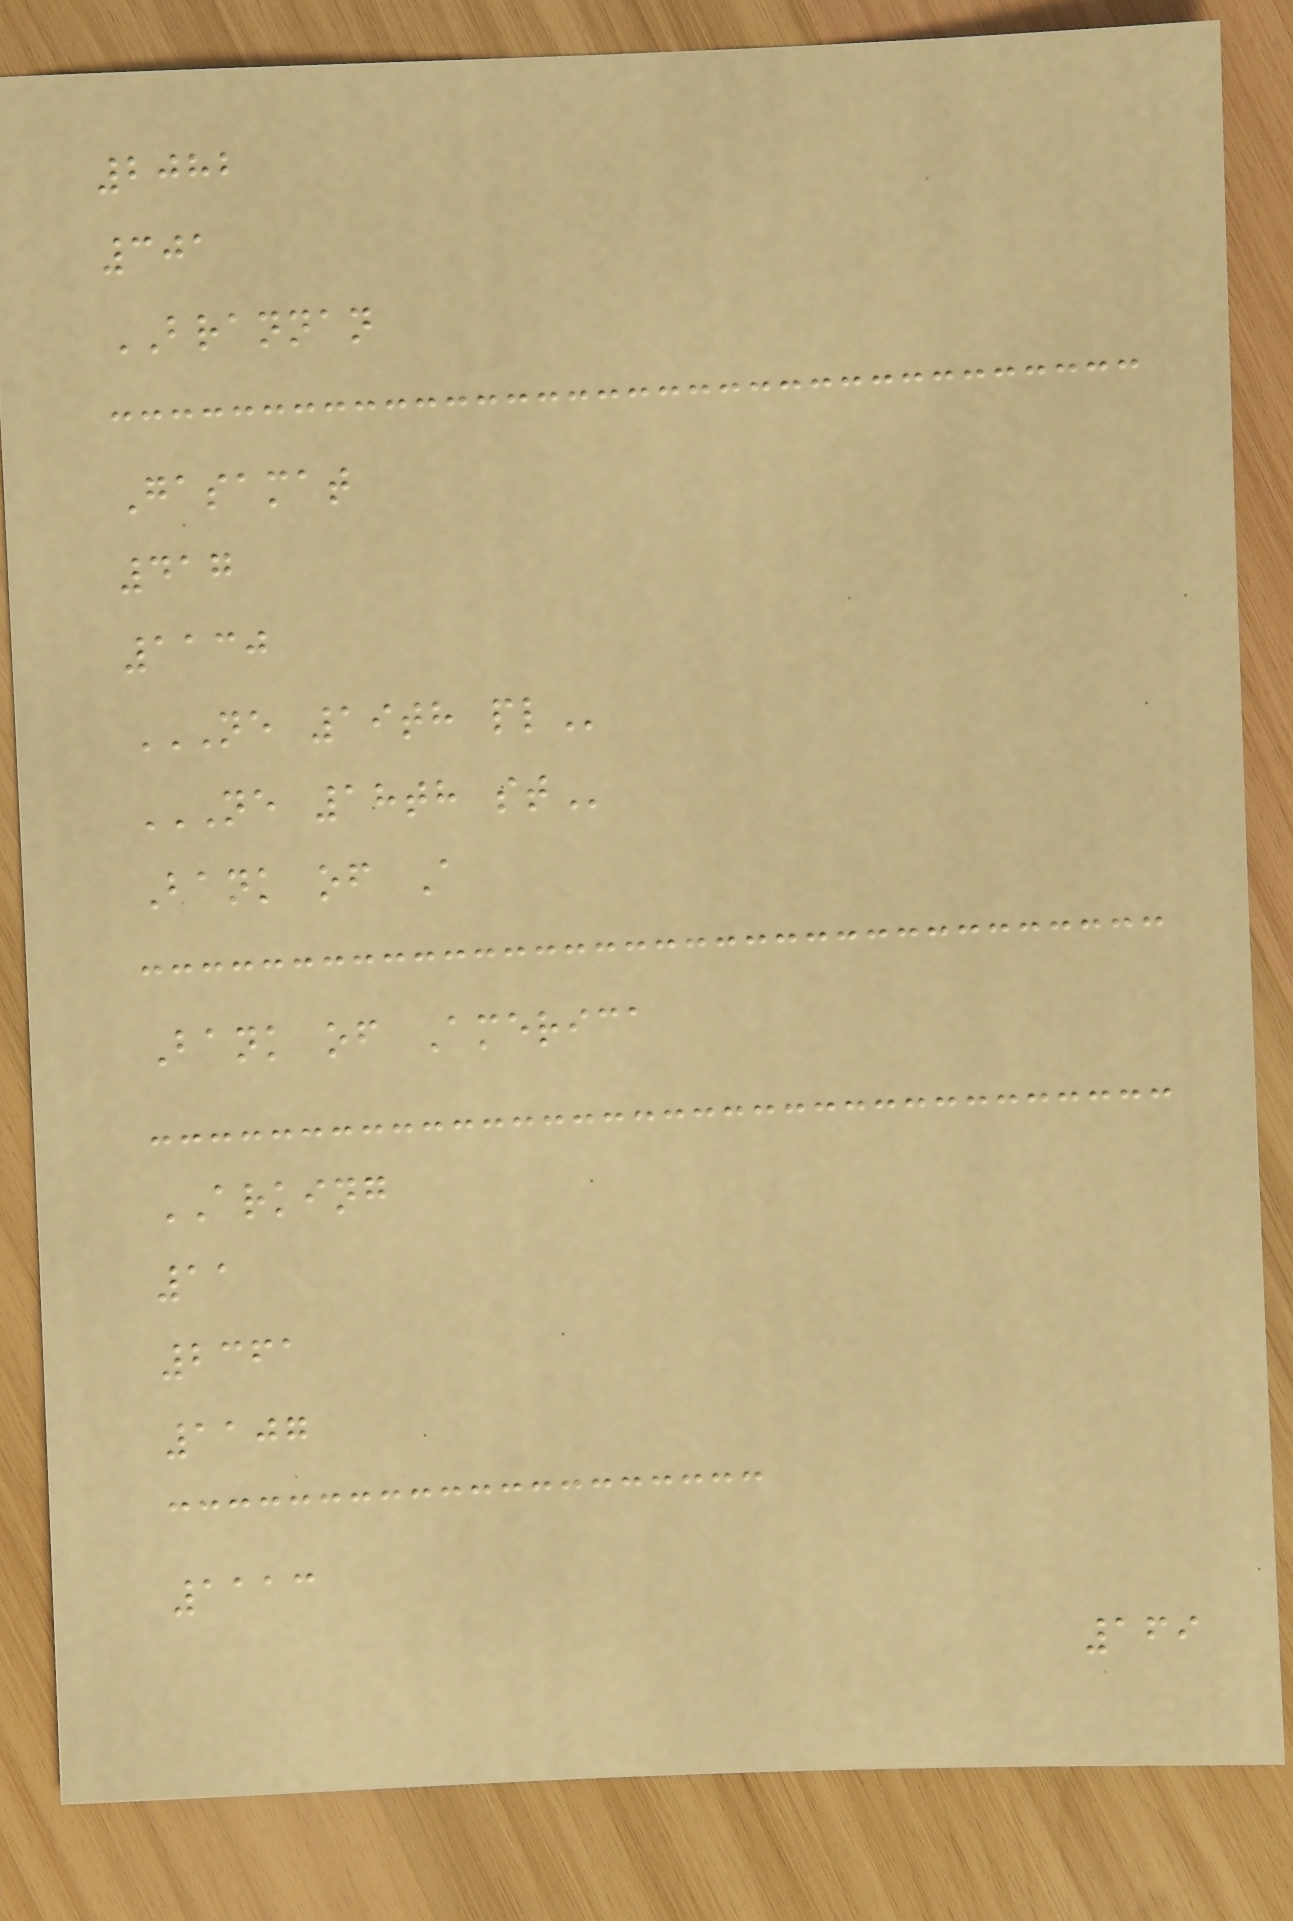2082
301
BRANNAN
Gasamat
417
1130
NE 19TH PL
NE 18TH ST
Bank of A
Bank of America
ARKING
11
2361
1107
1113
169
